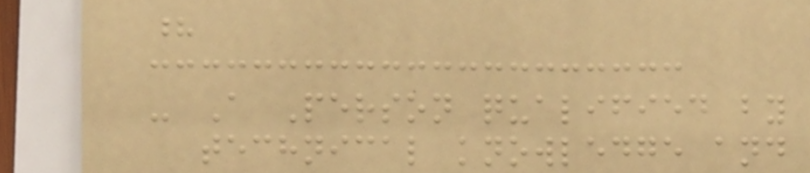?
- A Person qualified by
technical knowledge and
